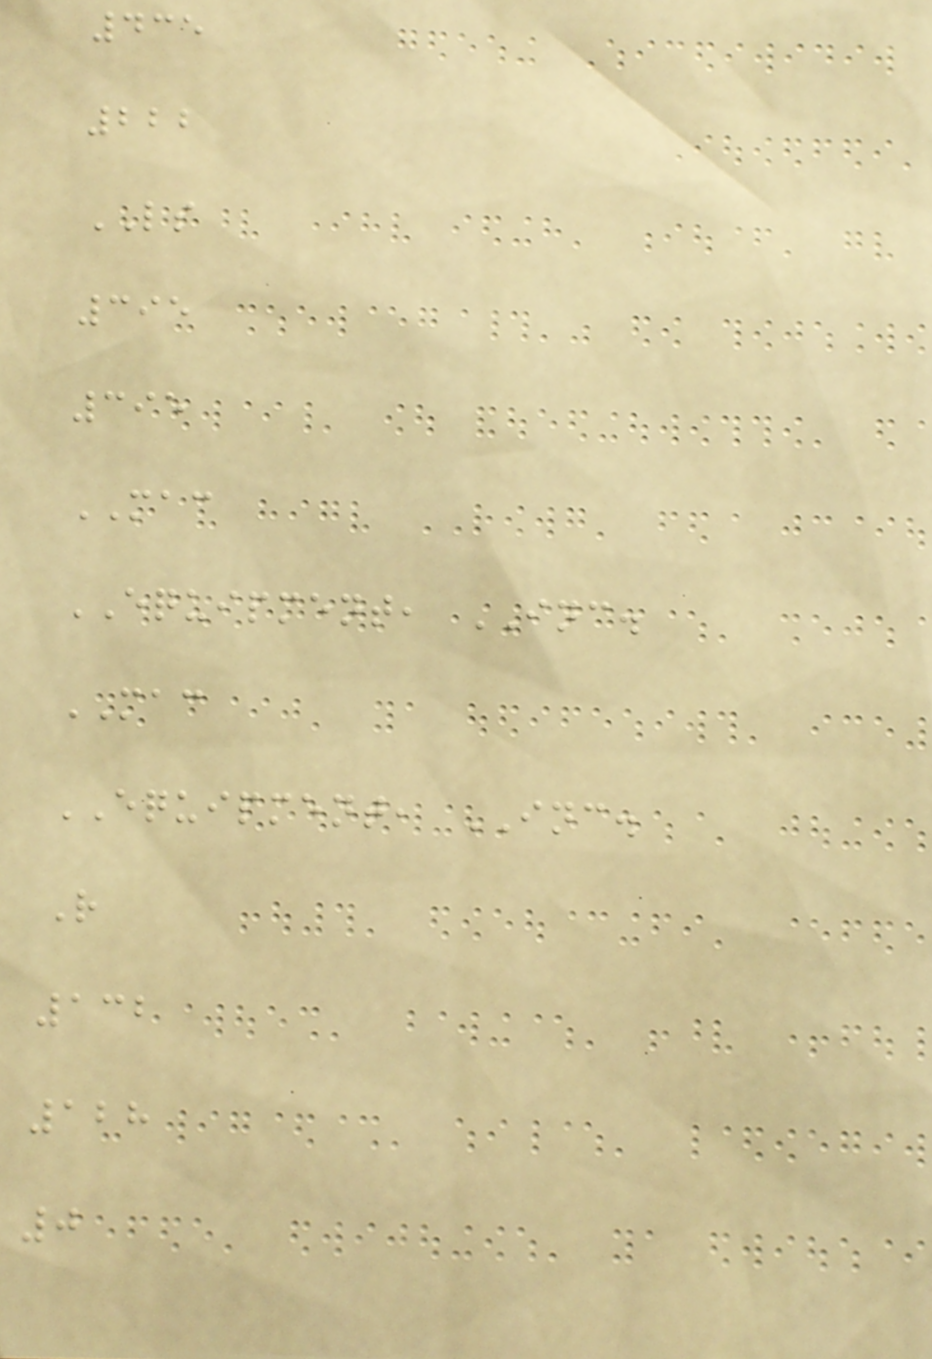435
222
LS
395
395
MAC
EQUIPMENT, INC.
MAC
EQUIPMENT, INC.
R
132
128
0
